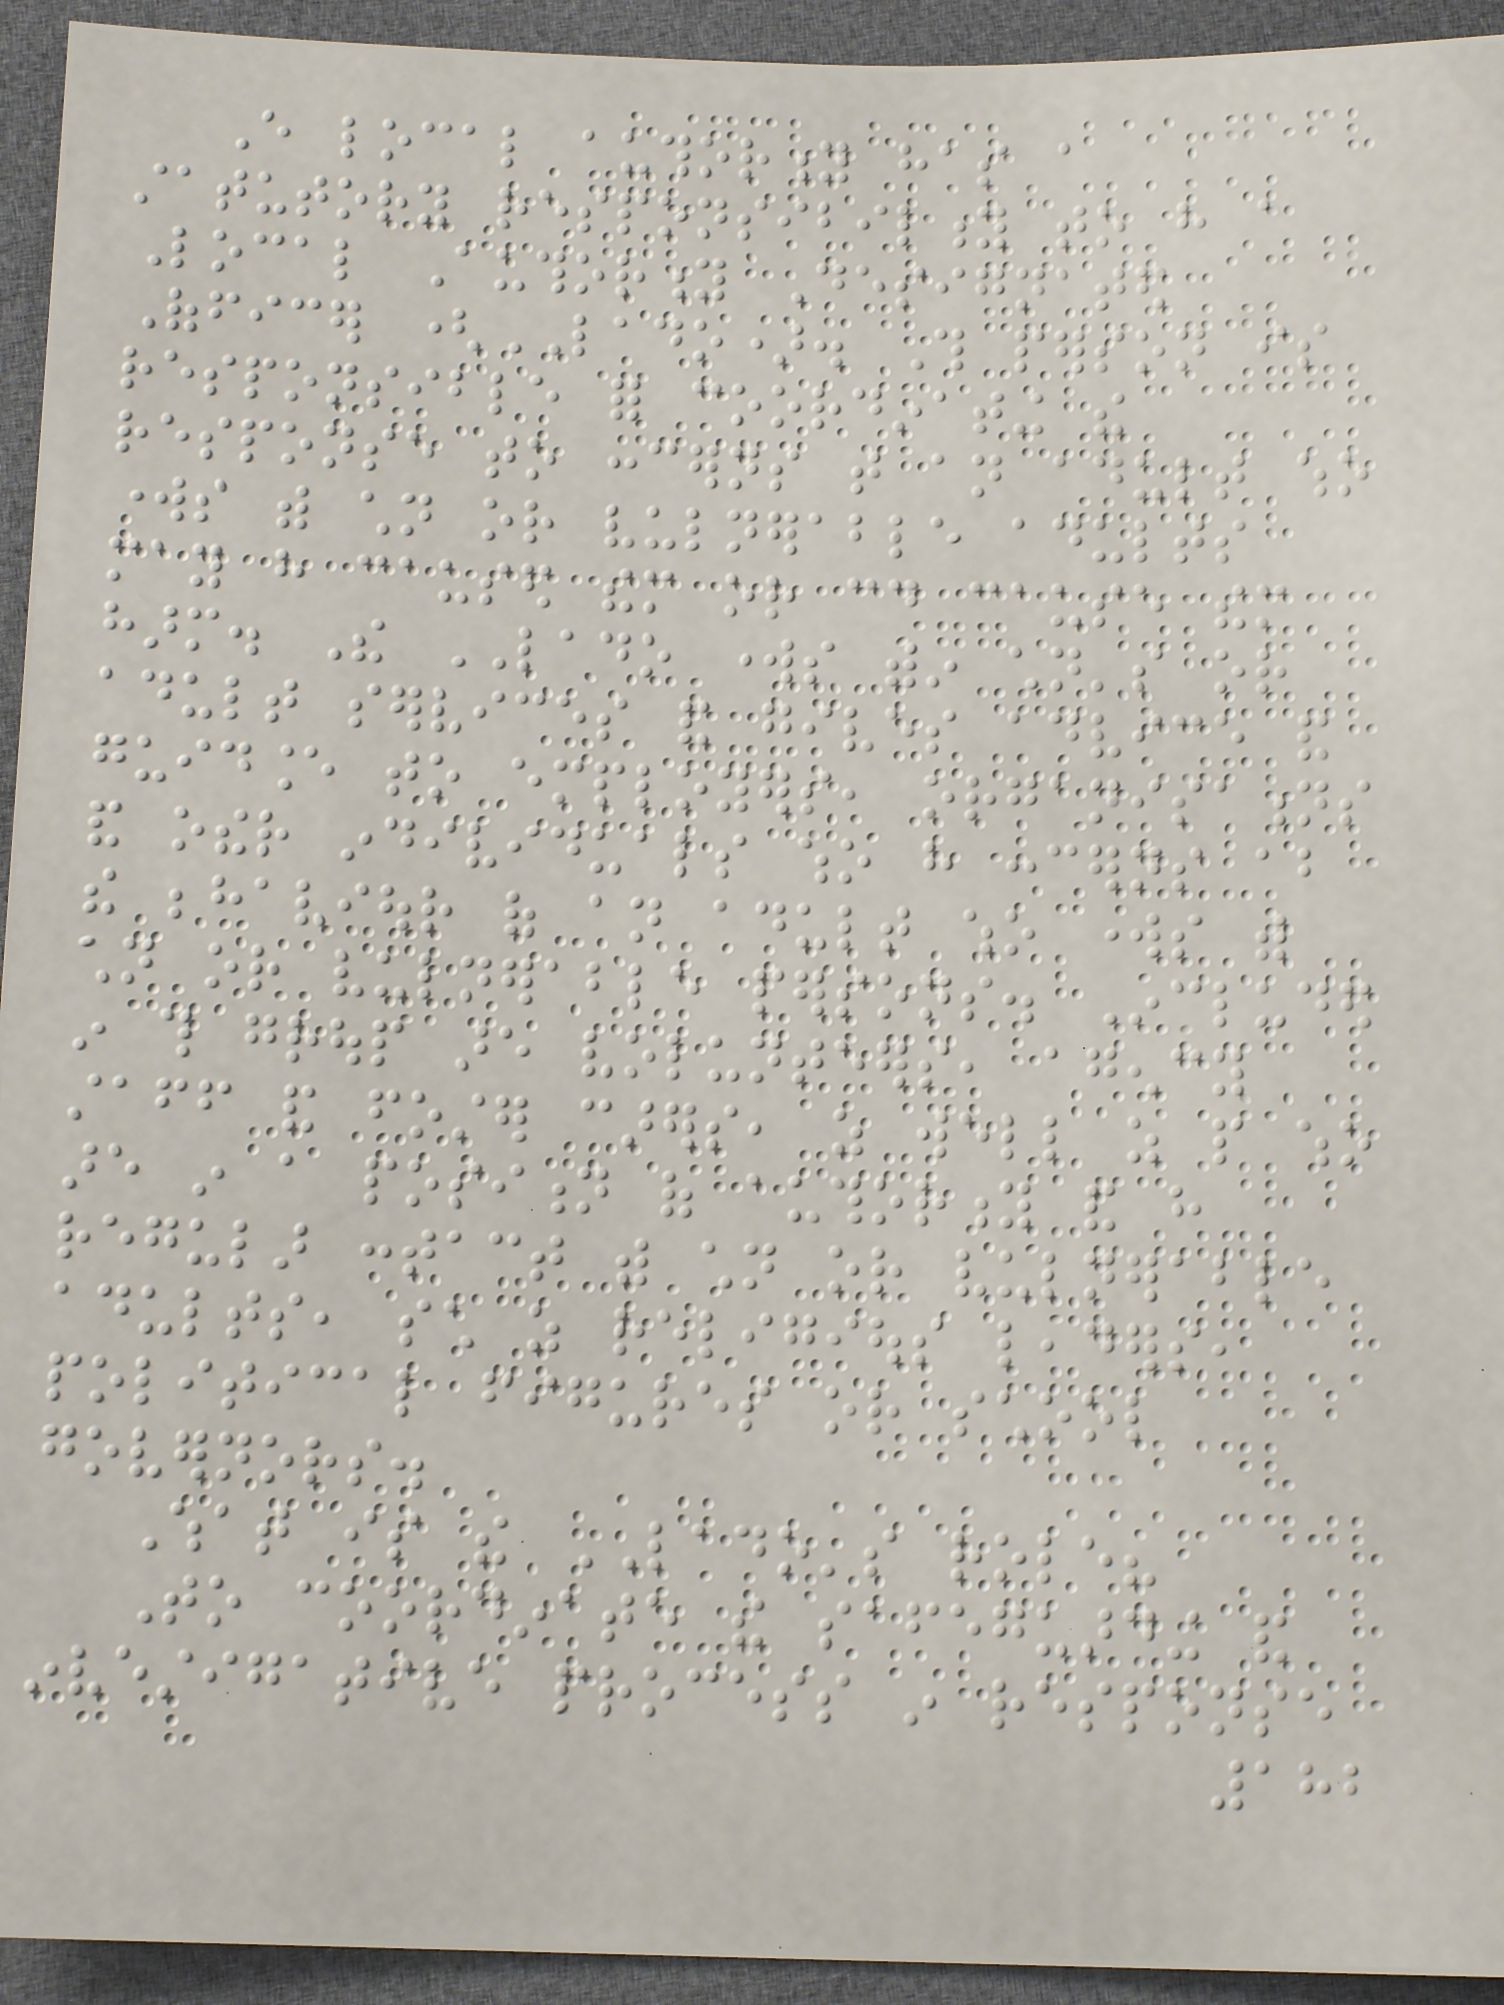Every local authority has a
statutory responsibility to have a
Local Authority Designated
Officer (LADO). This person is
responsible for coordinating the
response to concerns that an adult who
works with children or vulnerable adults
may have caused them or could cause them
harm. The LADO works within children's or
adult services and gives advice and
guidance to employers, organisations
and other individuals who have concerns about
the behaviour of an adult who works with
children or vulnerable persons. Included
in this group are volunteers, agency
staff and foster carers, as well as people who
are in a position of authority and have
regular contact with children or vulnerable
adults, such as religious leaders,
political figures or school
governors.
What is the LADO's role?
To coordinate the safeguarding and
investigative process in response
182
